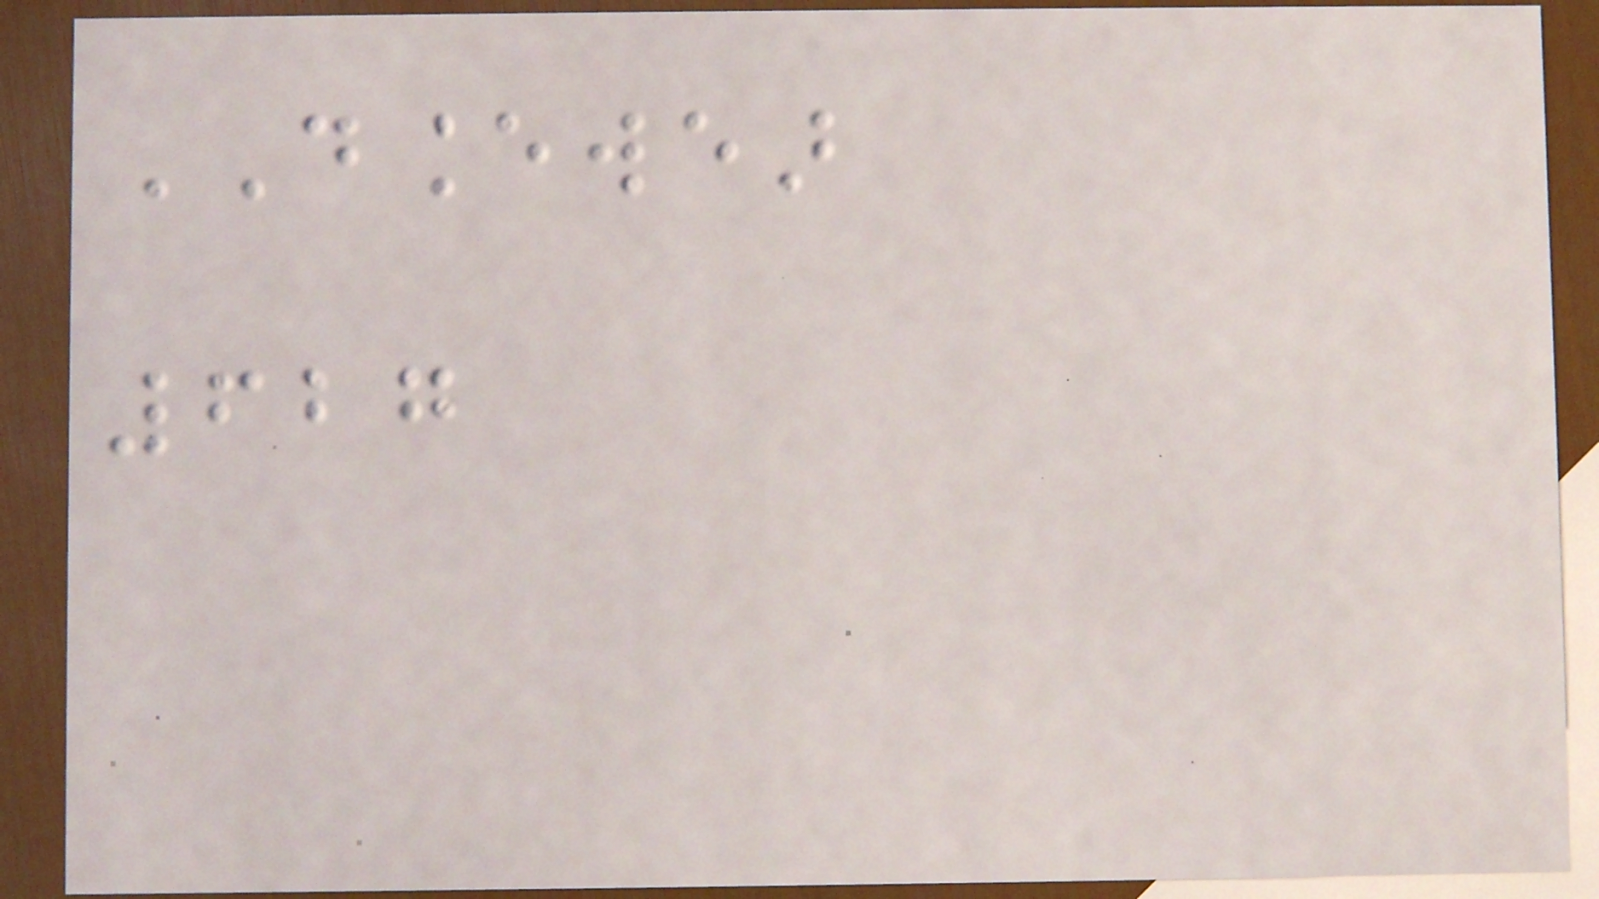DANCEWEAR
627
